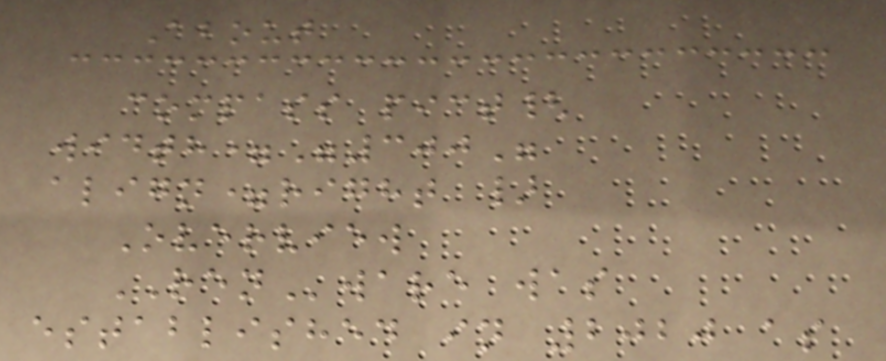About
compass pict{
width="300"
align=right }
Overview
RENware was
established in 2020 as
